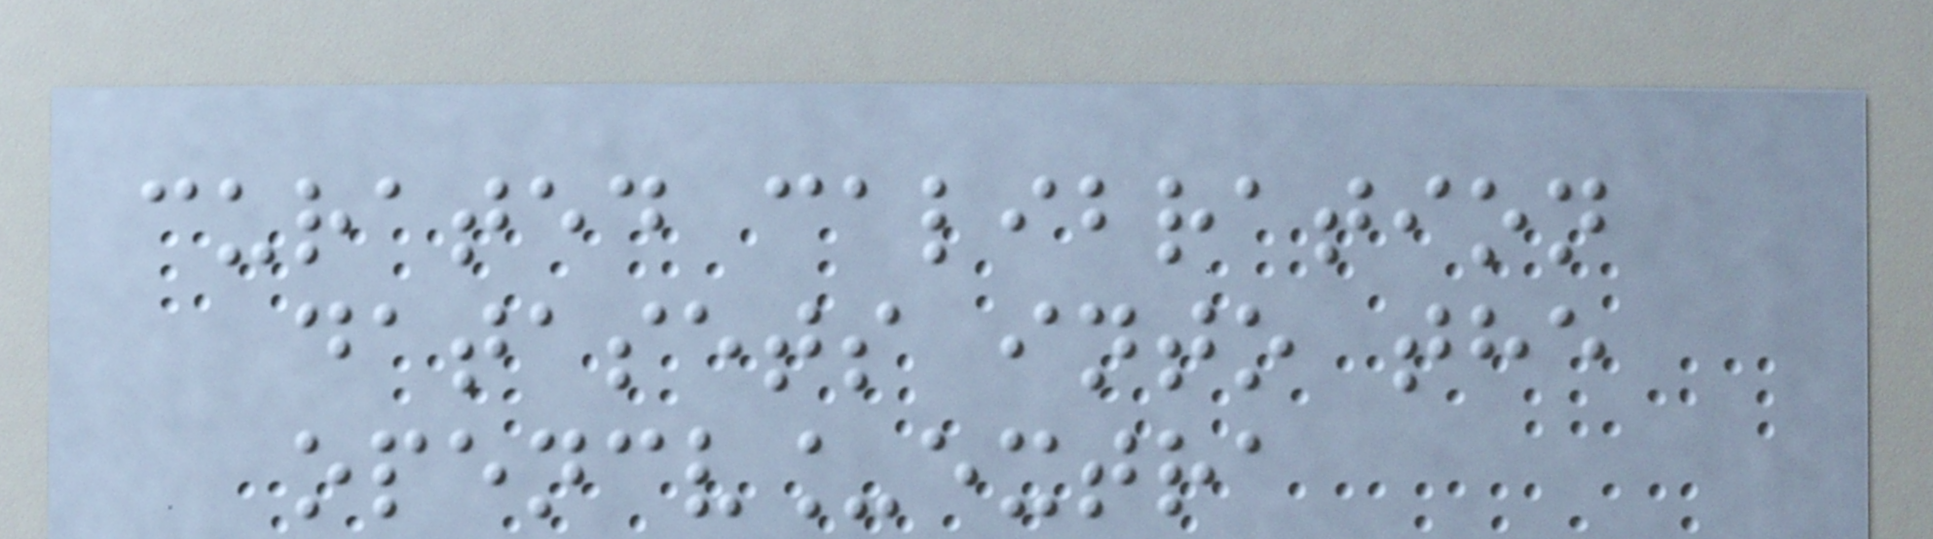curated calibration
datasets into the
opencv_extra
